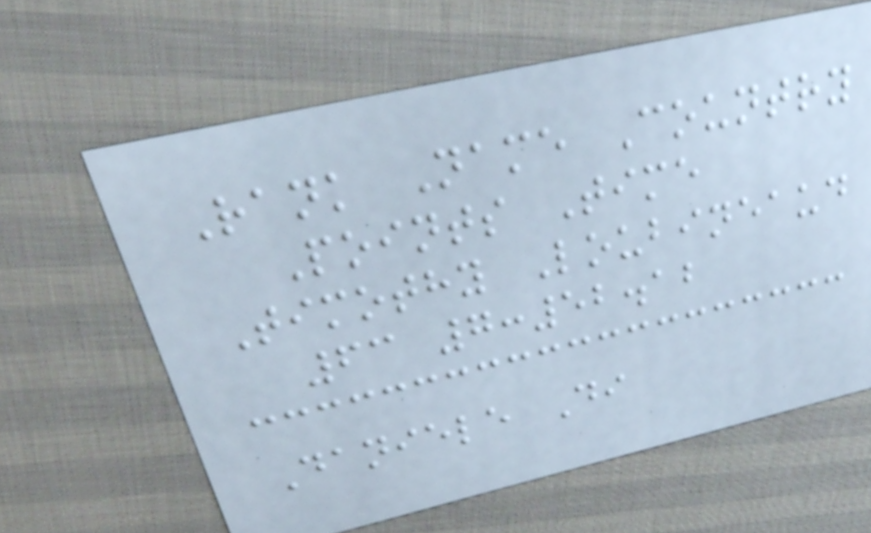Rank Name Country
Points Time
Timothy Loubineaud
63 7:52.12
Daniele Di
